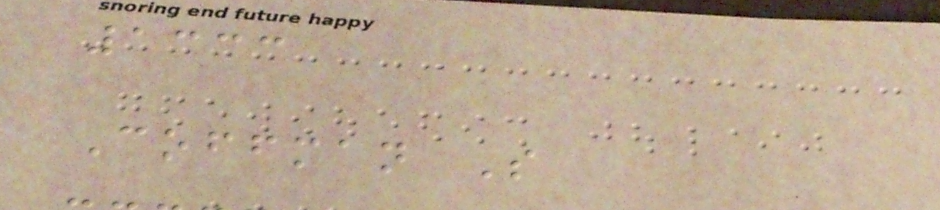1333
Coffman S
